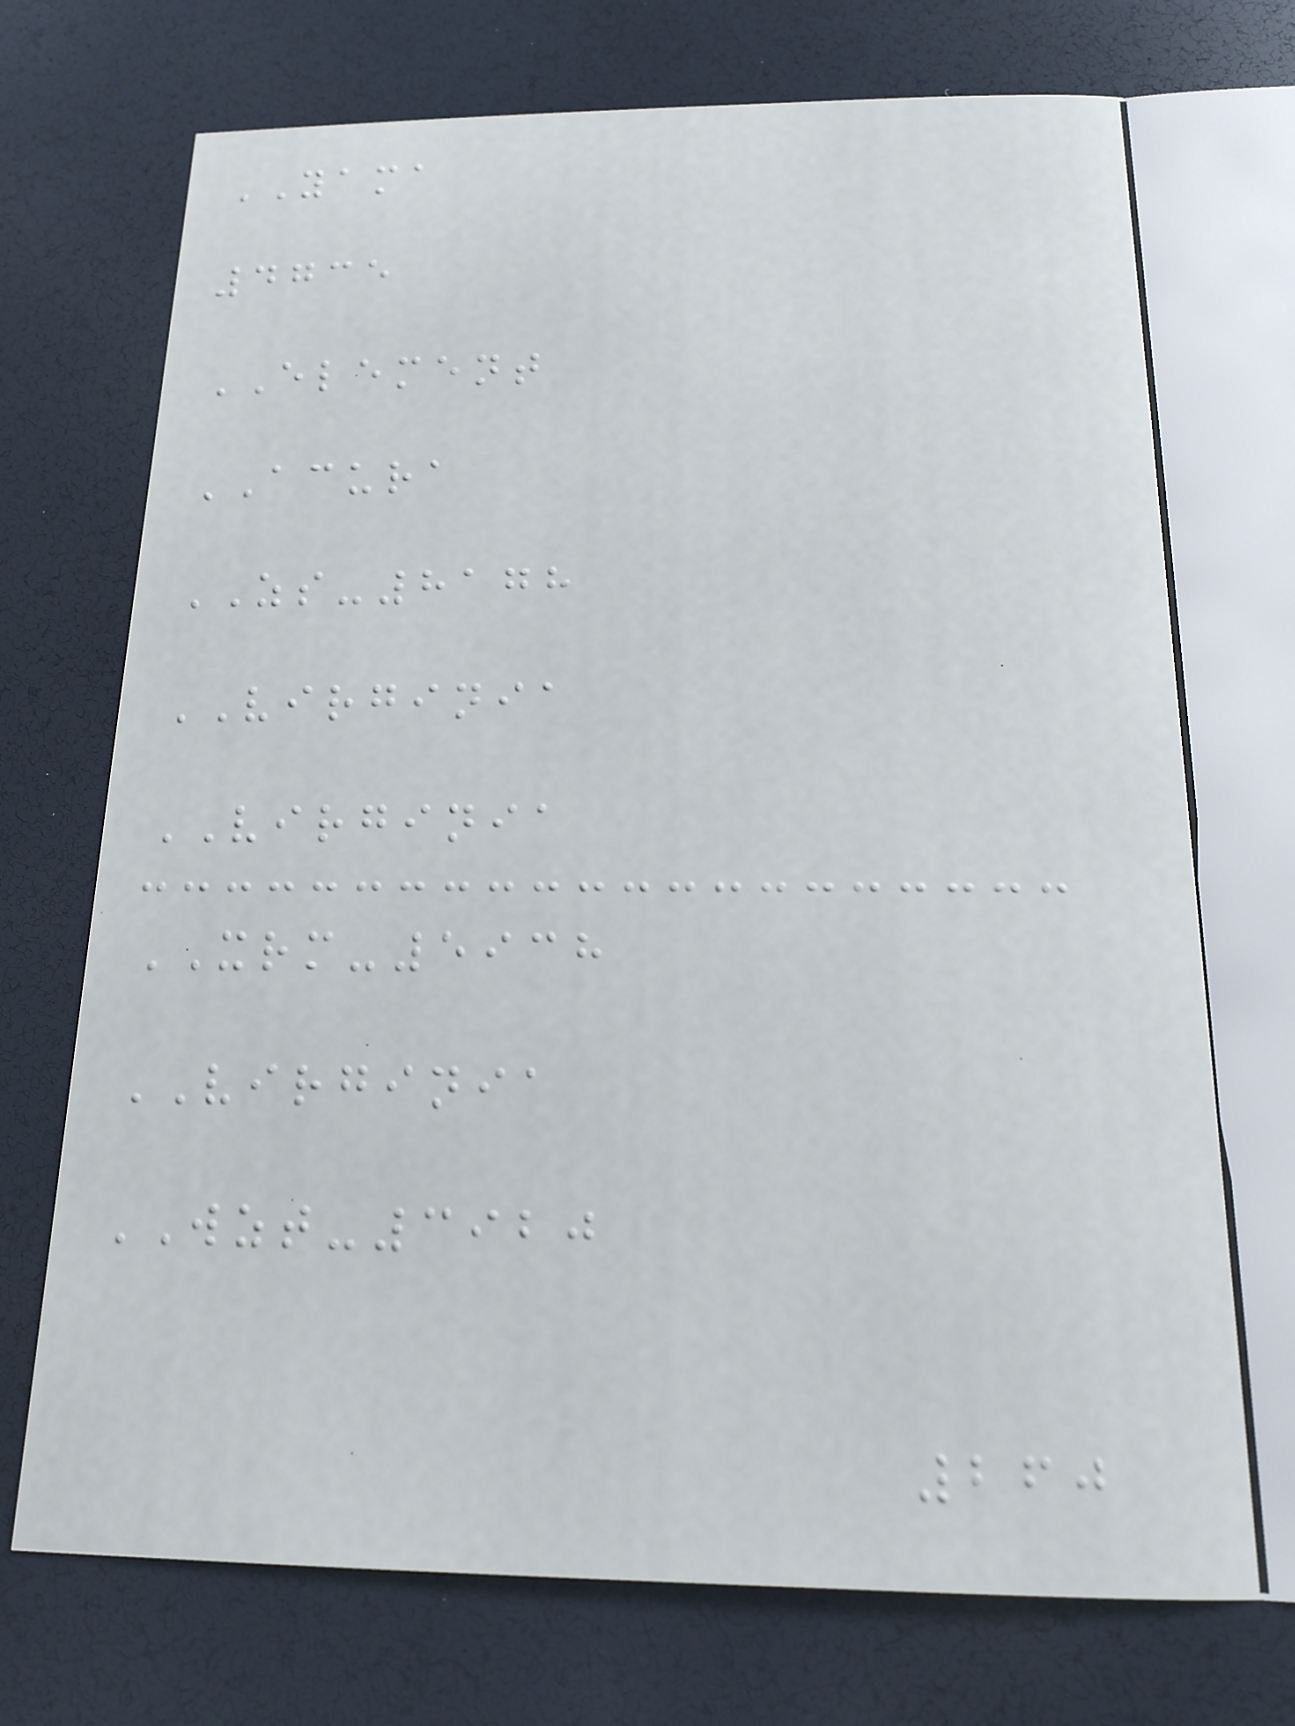YAMA
4735
ELEMENT
ACURA
ZS-8178
VIRGINIA
VIRGINIA
XRM-5938
VIRGINIA
WZT-3920
260
